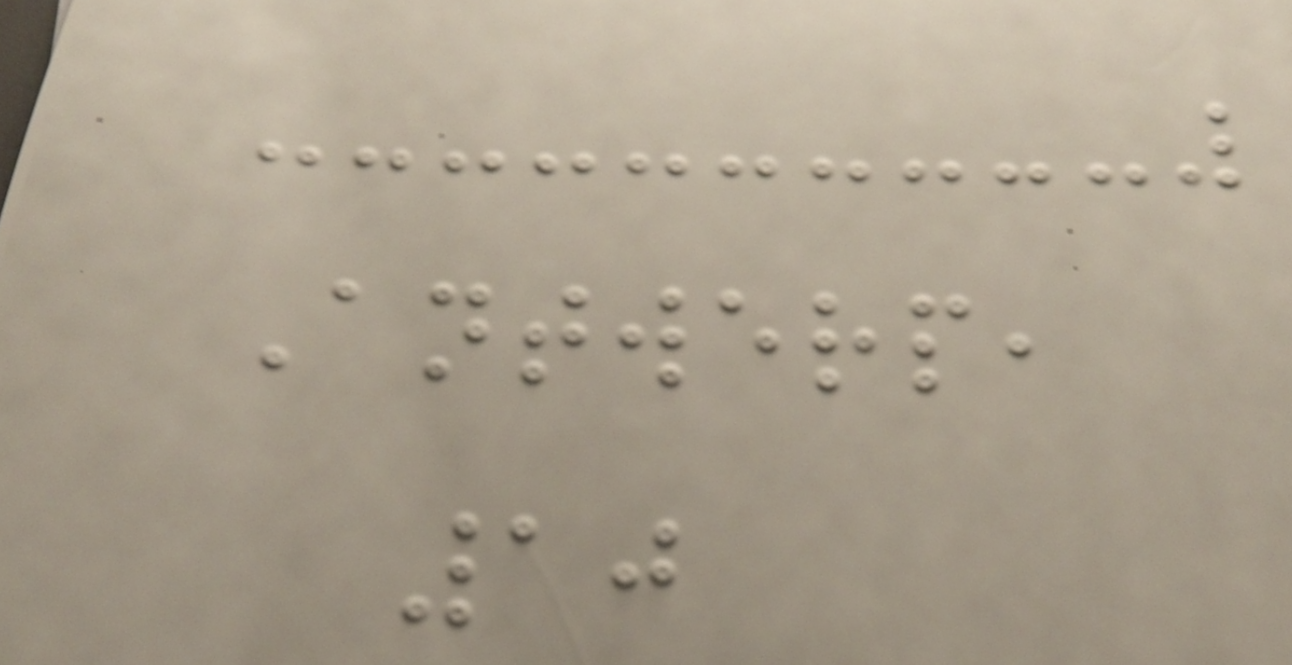Antwerp,
10
